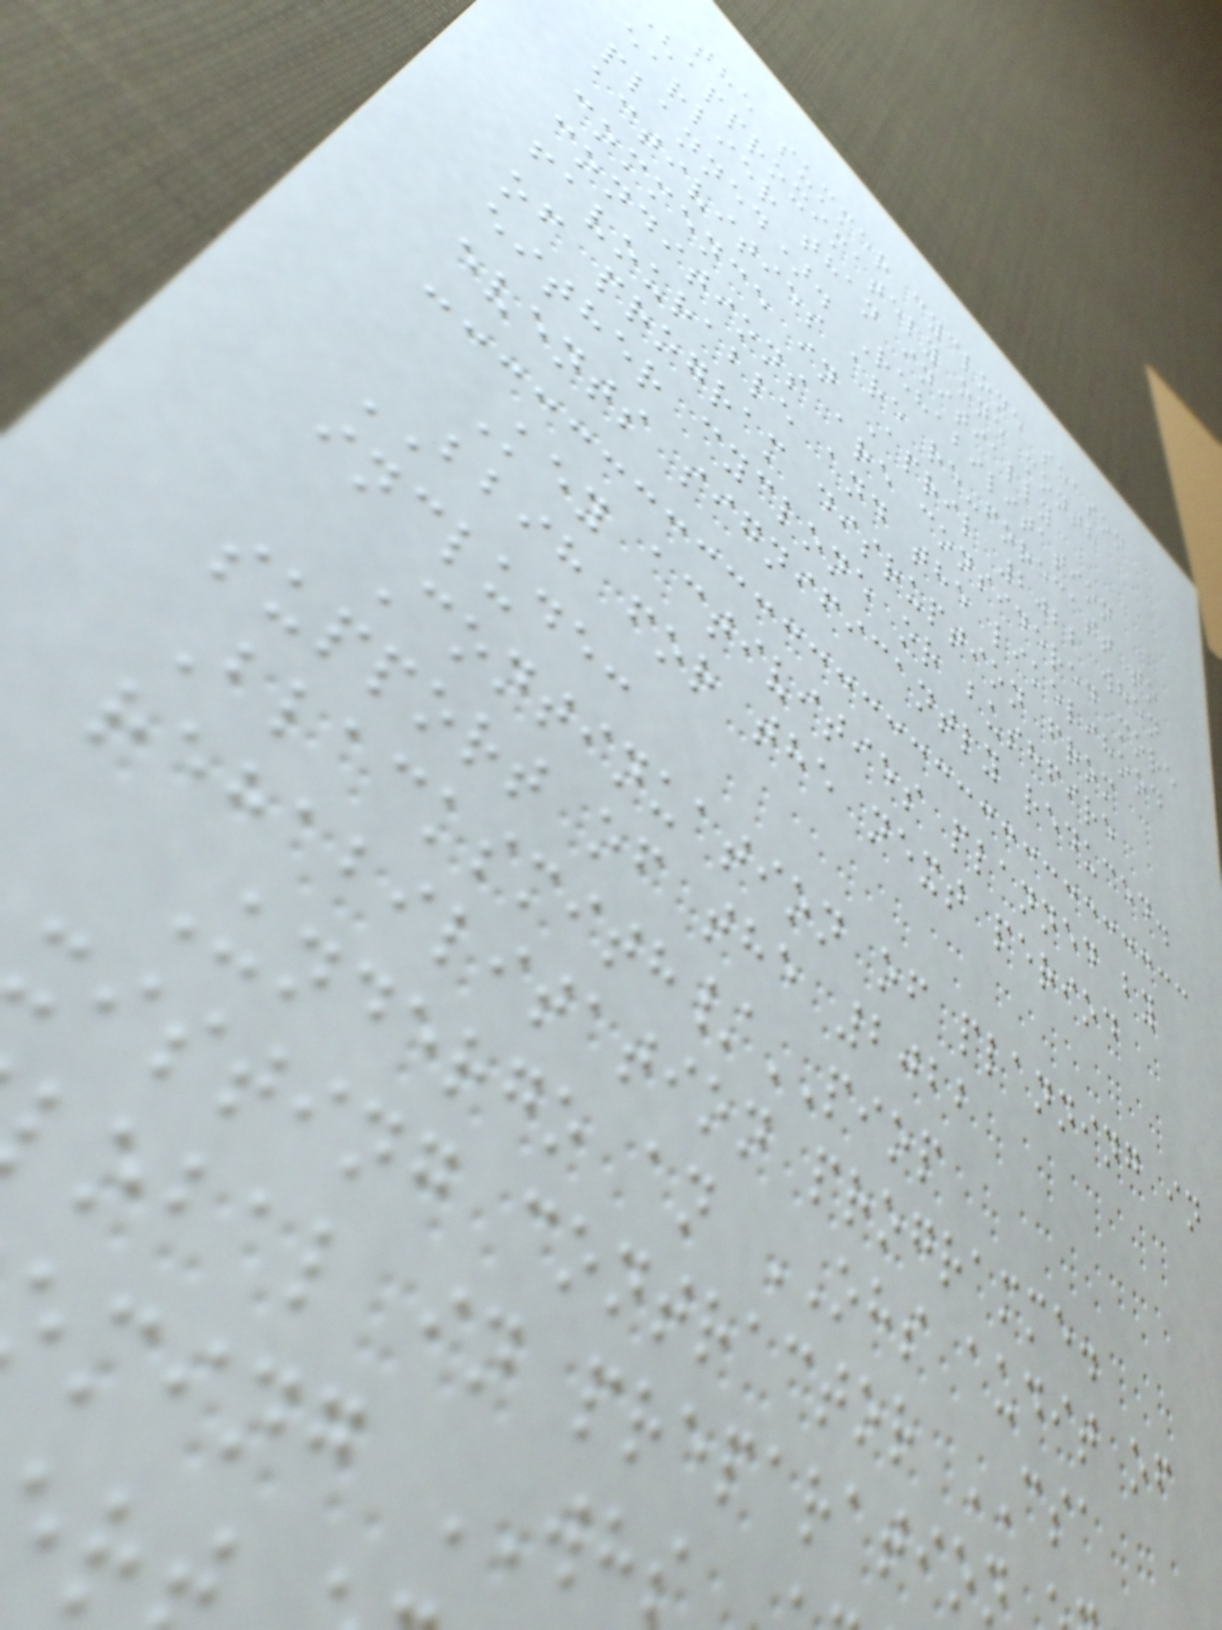the summer cyclone season
(approximately one month
earlier than initially
planned). Rehabilitation
activities are re-forecast to
commence in April 2022 when
conditions are considered more
favourable and the likelihood
of program disruption from
either cyclone or bushfire
events significantly reduced.
Key activities planned by
BBIH for the next period
include:
Continuation of planning in
support of the 2022
Blacksmith/PIOP
rehabilitation programme.
Undergo an OHS audit of
xisting contractor CSA
obal in preparation
ming WHS
